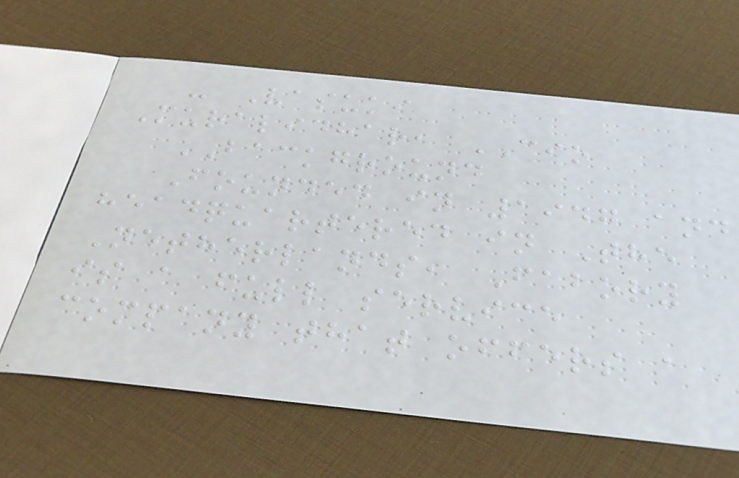- Vasuki
Muralidhar, CIO
BACKGROUND
Founded in 1947 and
headquartered in The
Netherlands, Fabory
is a full service
company that offers a
